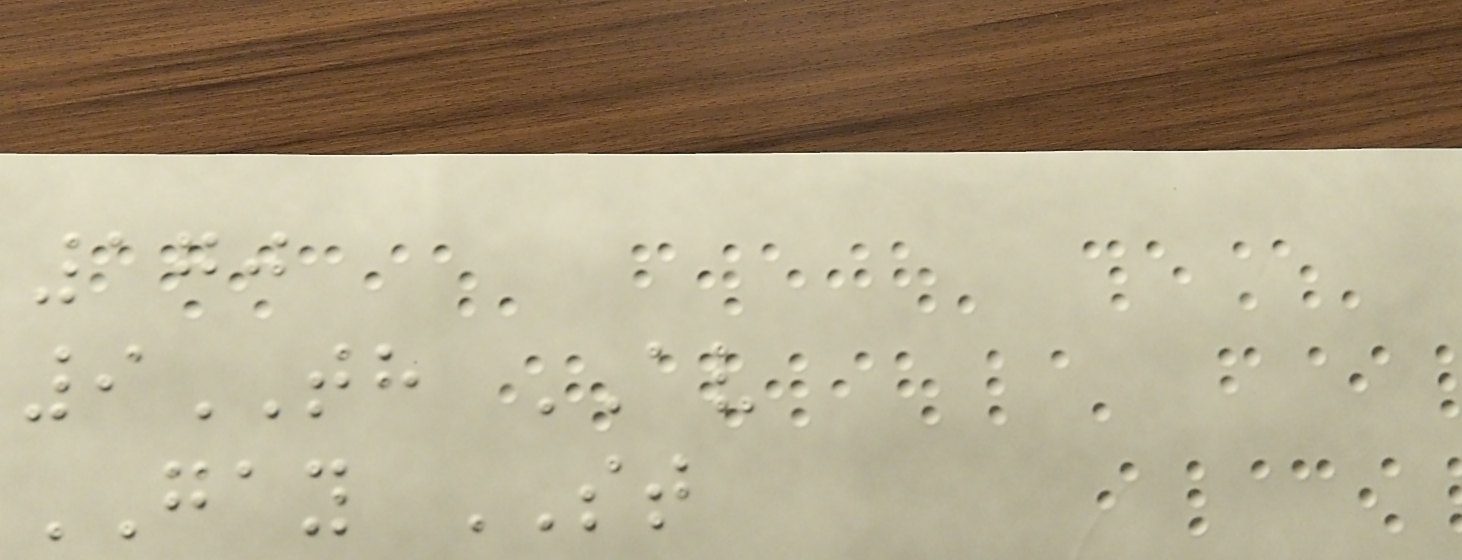170
9TH AV
GAY ST
